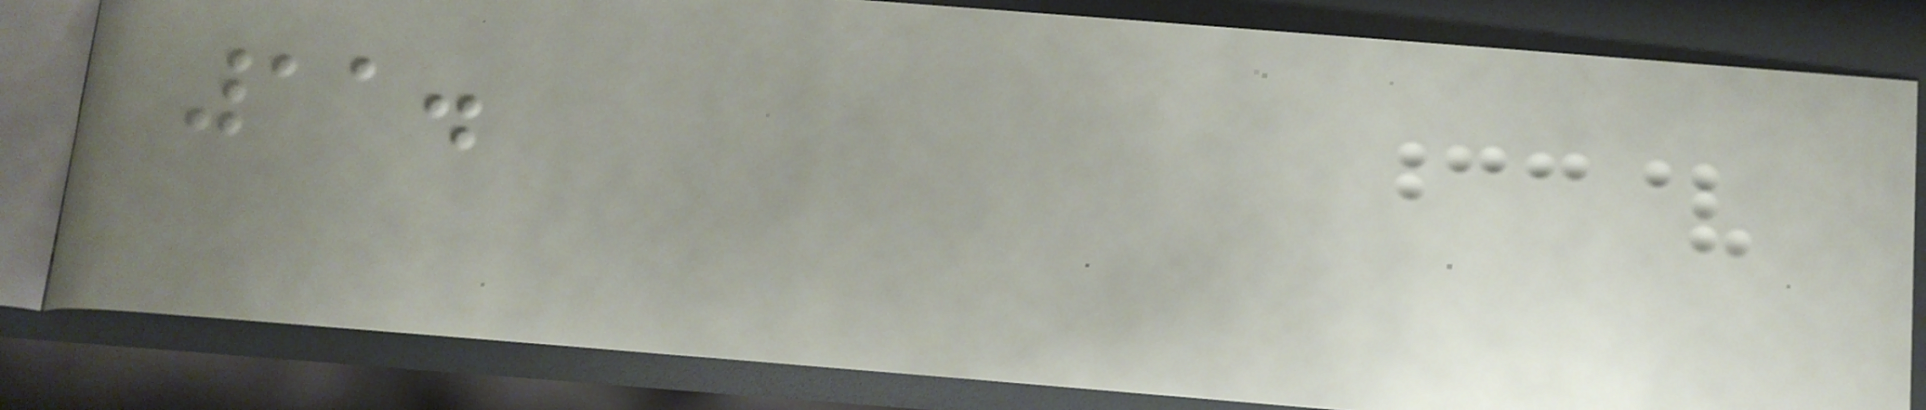11.
